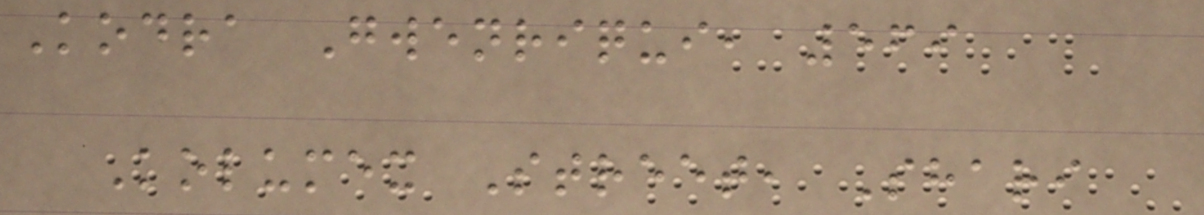Kodra Gwenriqui, 569
Kolumex Street, Shari
